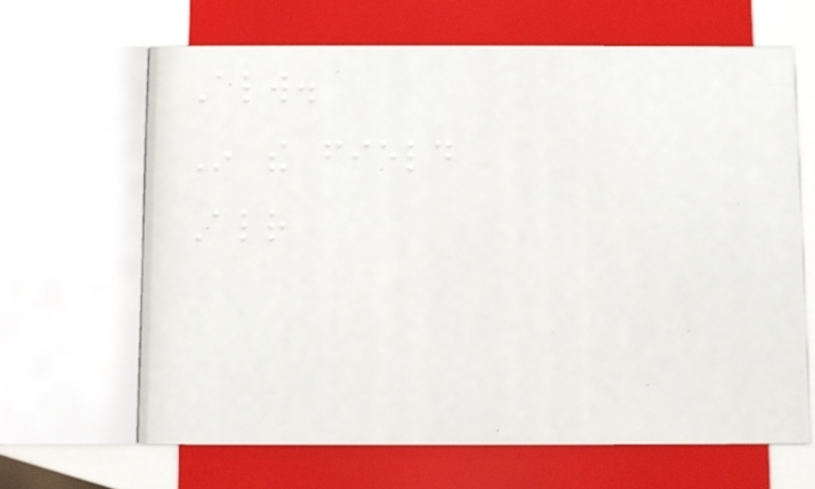Always.
In the field
Already
